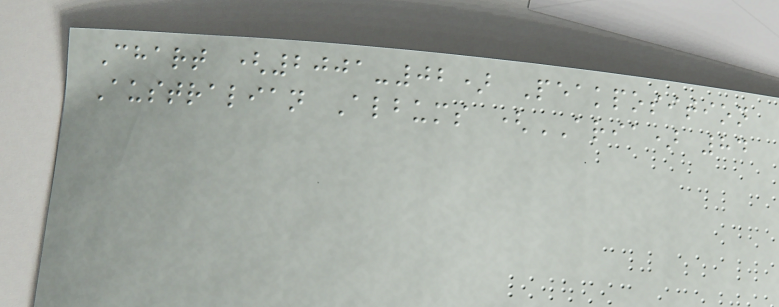Chart (2001-02) Peakposition
Australian Albums (ARIA) 84
